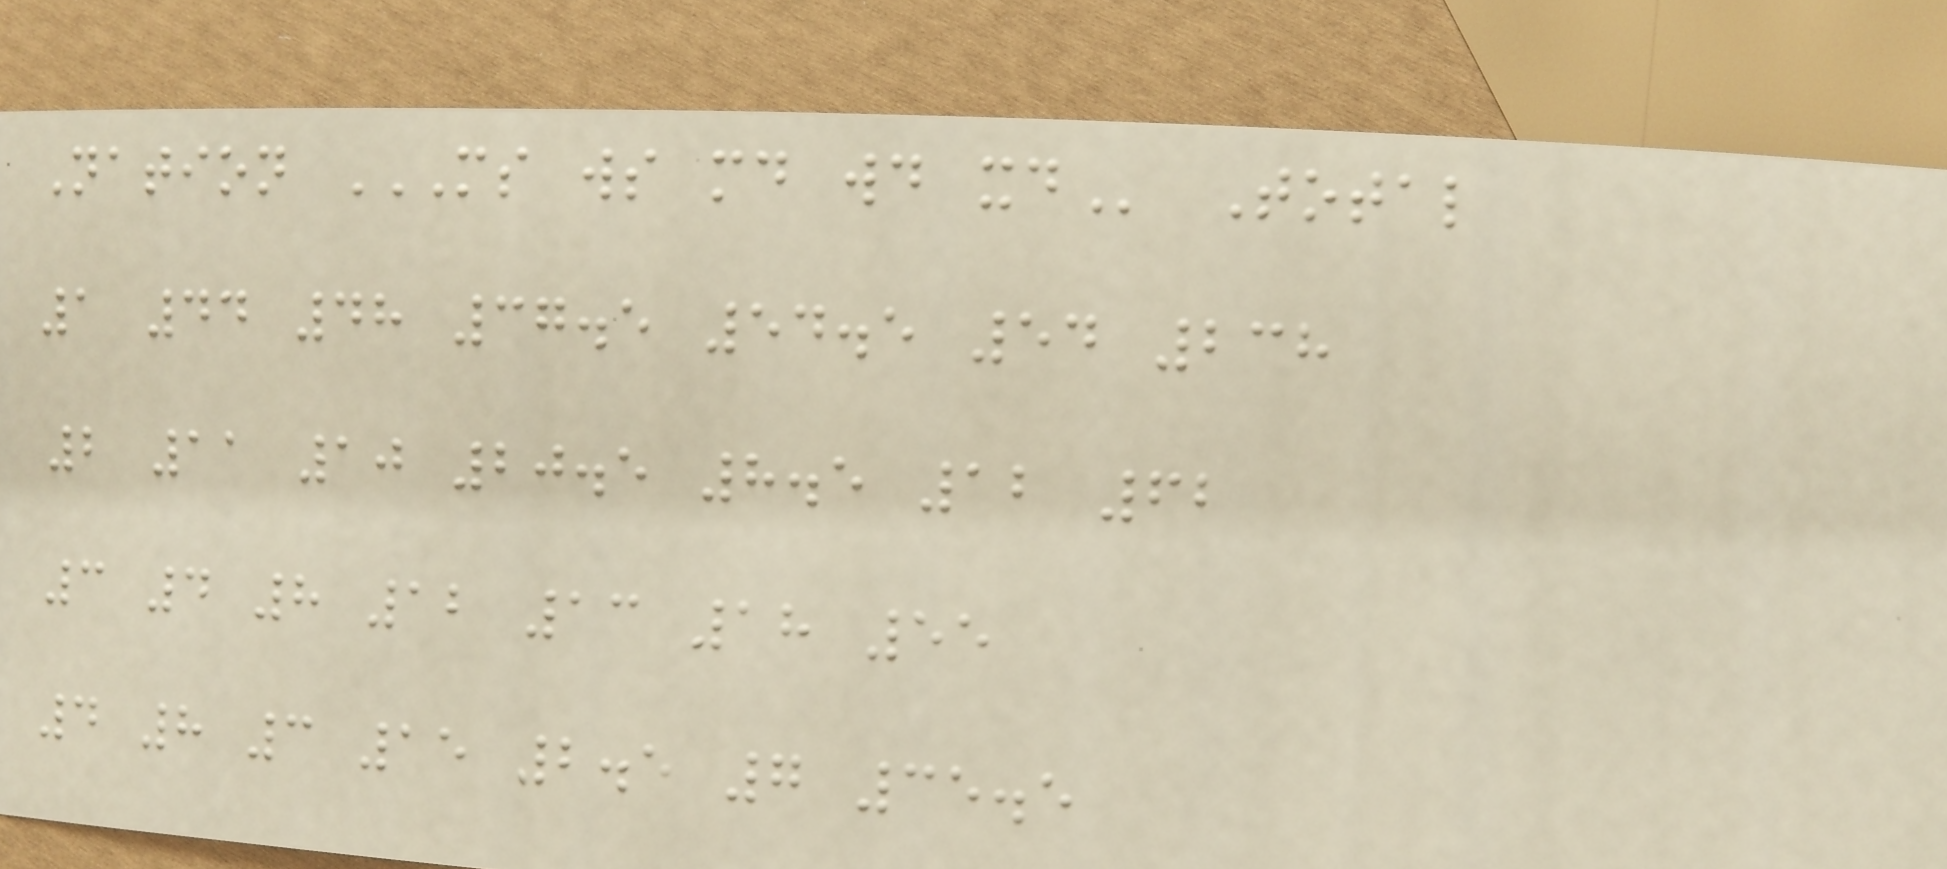Nation MS WS MD WD XD Total
1 44 48 37.5 54.5 54 238
2 11 10 20.5 8.5 12 62
3 4 8 12 13 18 55
4 8 3 15 2.5 7 35.5
